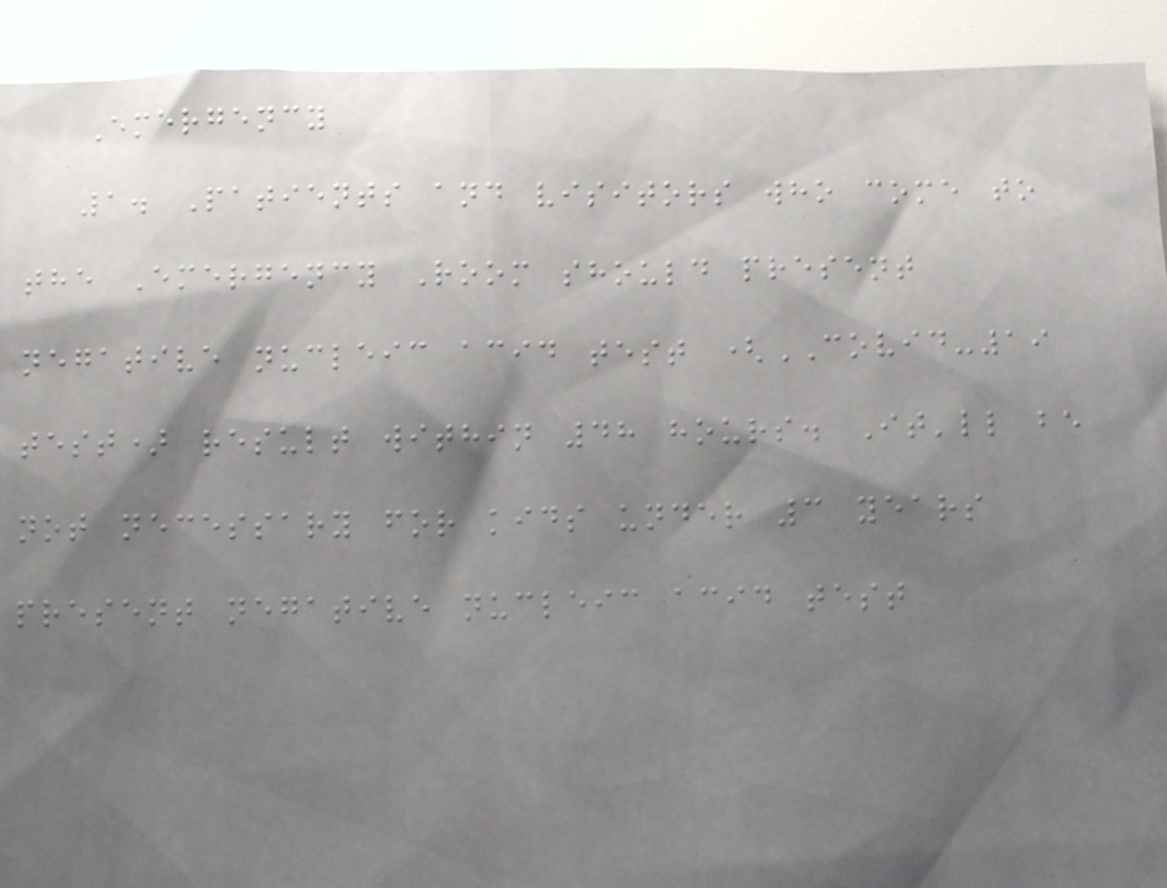Emergency
1. Patients and visitors who come to
the Emergency Room should present
negative nucleic acid test (COVID-19
test) result within 48 hours. It'll be
not necessary for kids under 3 years
present negative nucleic acid test
